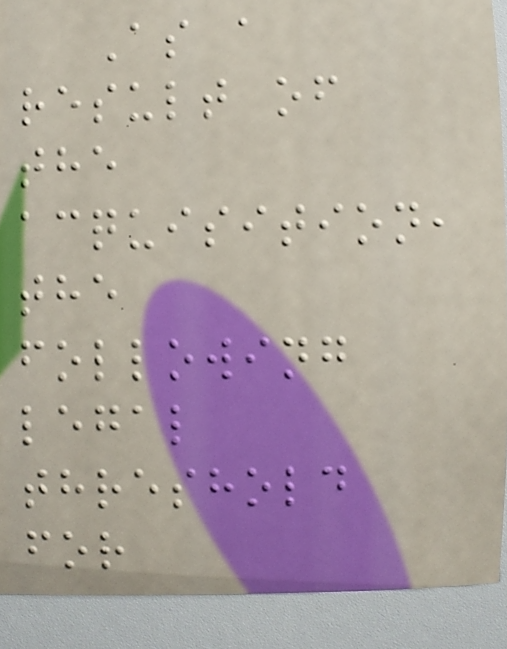As a
result of
the
acquisition,
the
following
legal
threshold
for
